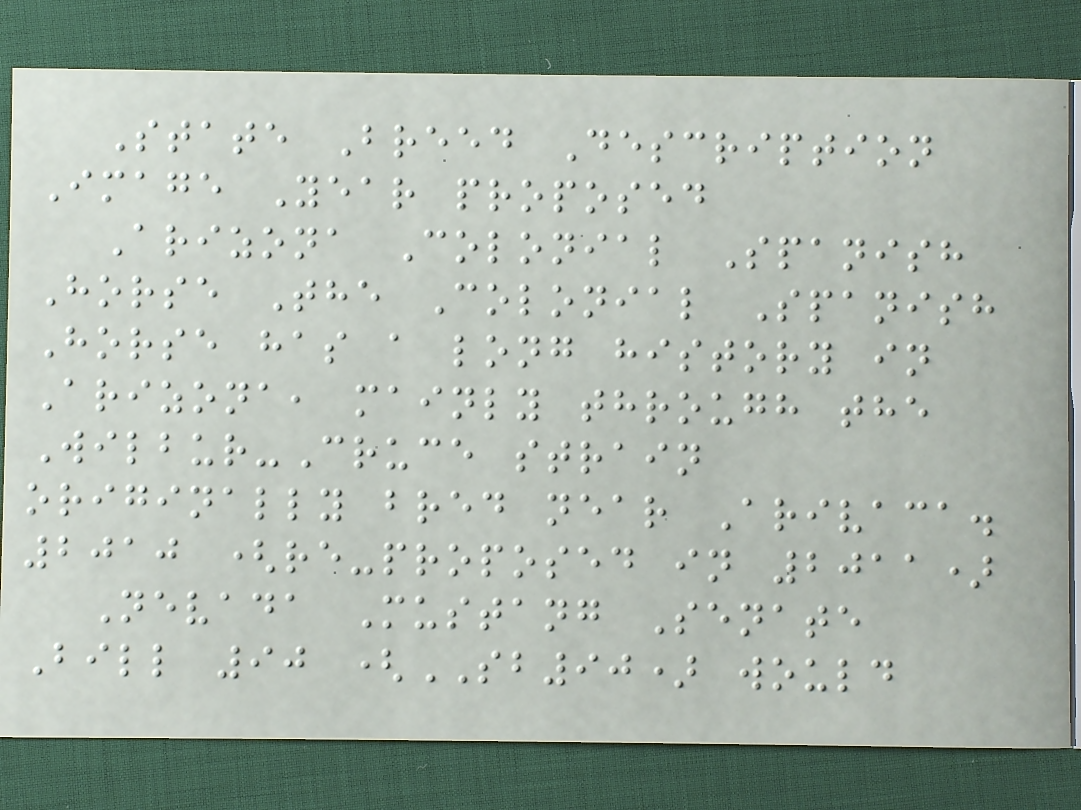State Breed Description
Image Year proposed
Arizona Colonial Spanish
Horse The Colonial Spanish
Horse has a long history in
Arizona, mainly through the
Wilbur-Cruce strain
originally bred near Arivaca.
2010 (re-proposed in 2011)
Nevada Mustang Senate
Bill 90 (SB90) would
